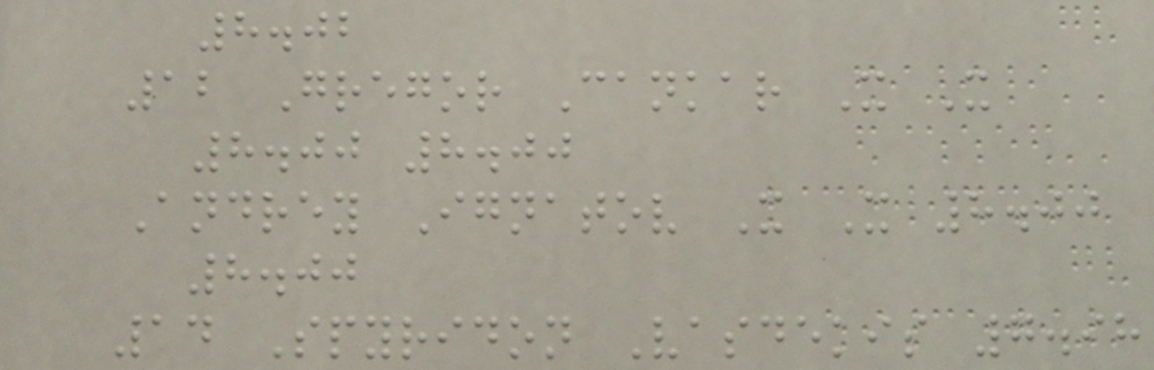8.02
12 Gregor Cankar X X
8.00 8.00
Andrey Ignatov X X 8.00
8.00
14 Spyridon Vasdekis 7.98
